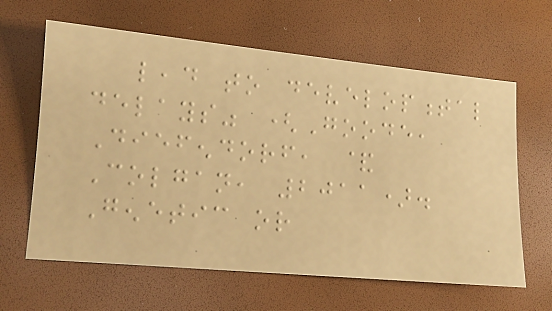lead to developmental
delays" (Goode,
Diefendorf, &
Colgan, 2011).
Genetic or
